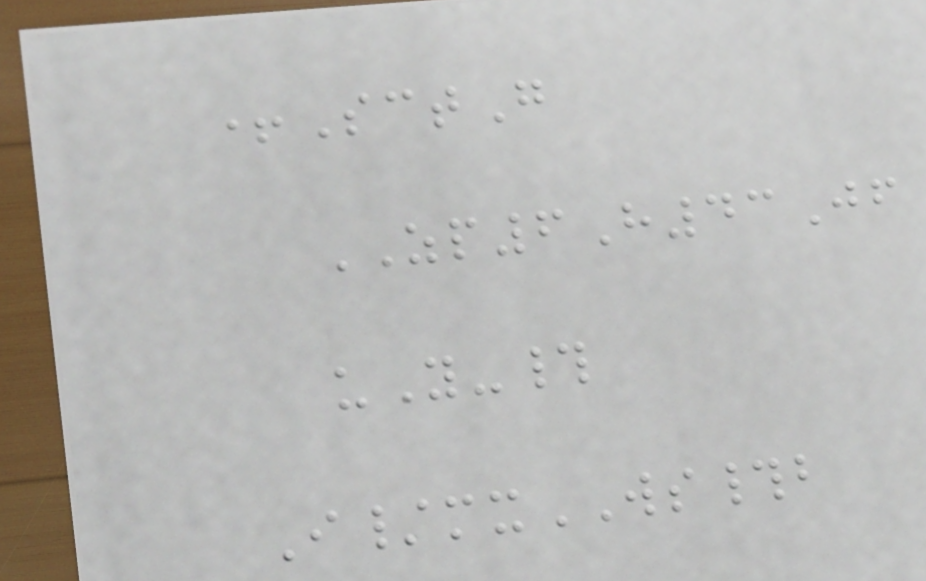+SctG
ZP6H43Jf
uY-#
I/mxWS#b
